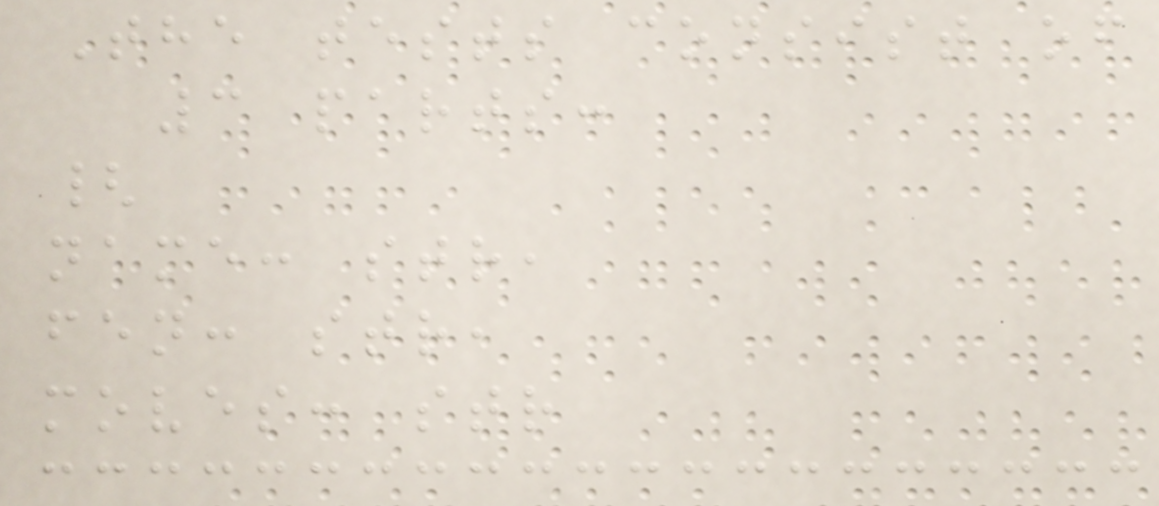The tests consist of
3 parts:
{
name: str,
fen: str,
moves: str
